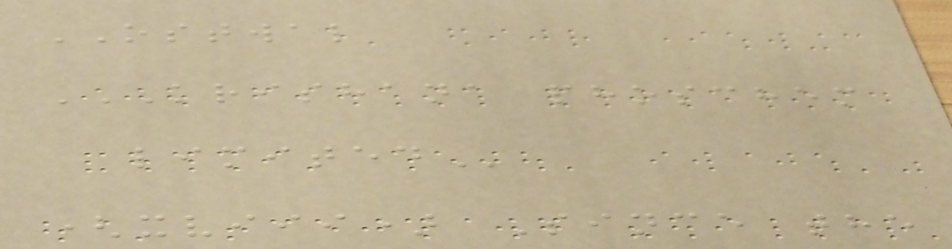OSTWAL
KRISHANA PHOSCHEM
LIMITED
(xviii) Since the
